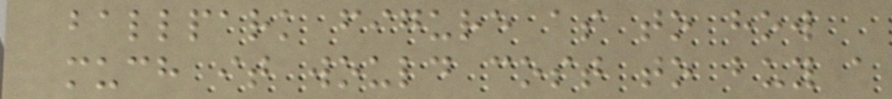ballpark figure as to how
much it would cost to buy a
